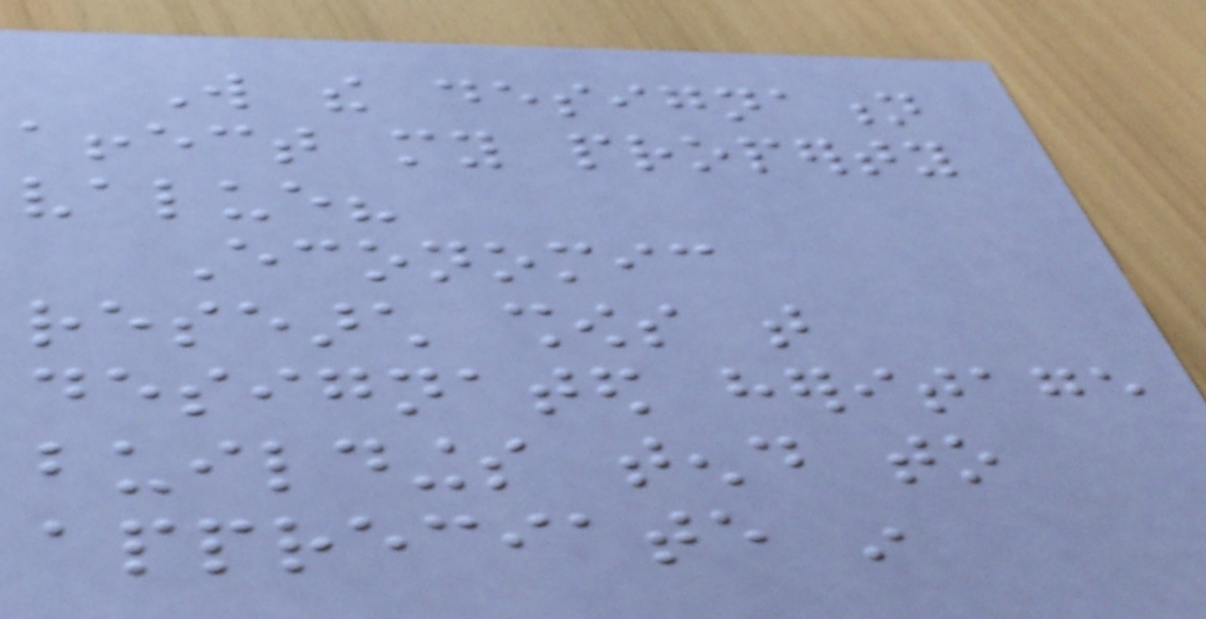Will the designation
affect my property
value?
Economic
research shows that
designated heritage
buildings tend to
appreciate in
